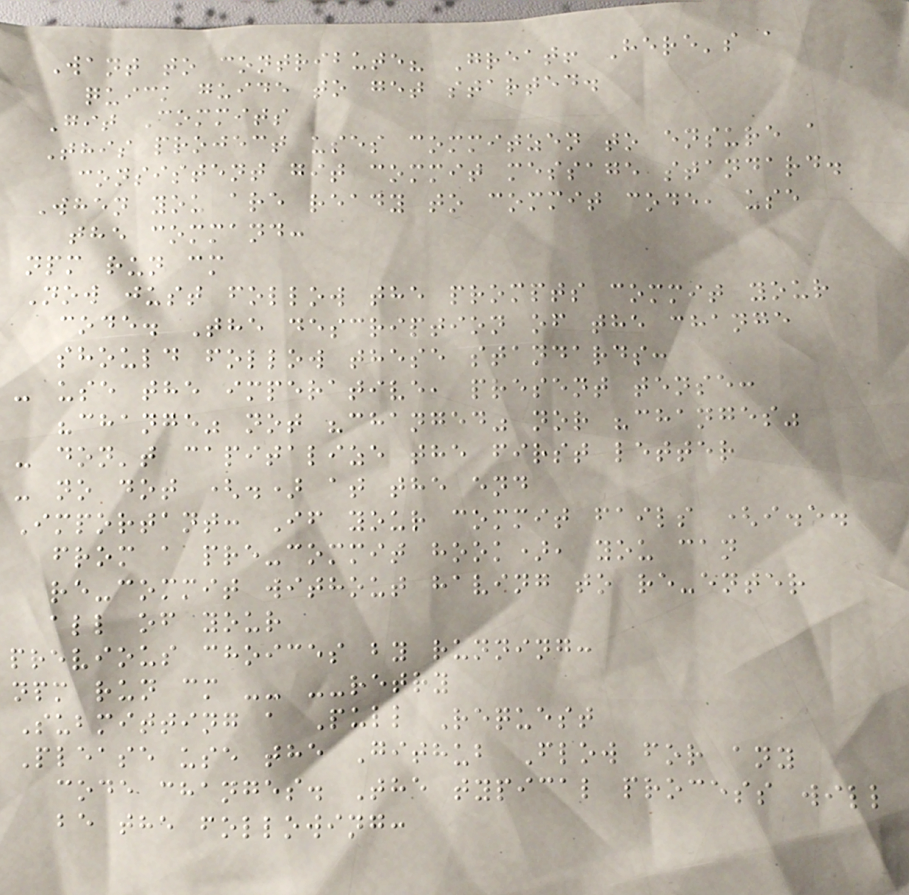Want to contribute? Great! Here's a
quick guide to get started.
Git Commits
This project uses commitzen to ensure a
consistent git commit message standard.
When you are ready to commit code, use
the command:
npm run cm
Now just follow the prompts commit your
code. The description of the change
should follow these standards:
- use the imperative, present tense:
"change" not "changed" nor "changes"
- don't capitalize the first letter
- no dot (.) at the end
Important: If your commit fails (i.e.
from a pre-commit hook), you can
re-commit without having to re-enter
all of your
previous choices by running:
npm run cm -- --retry
Submitting a Pull Request
Please use the Github Flow for any
code changes. The typical process will
be the following:
